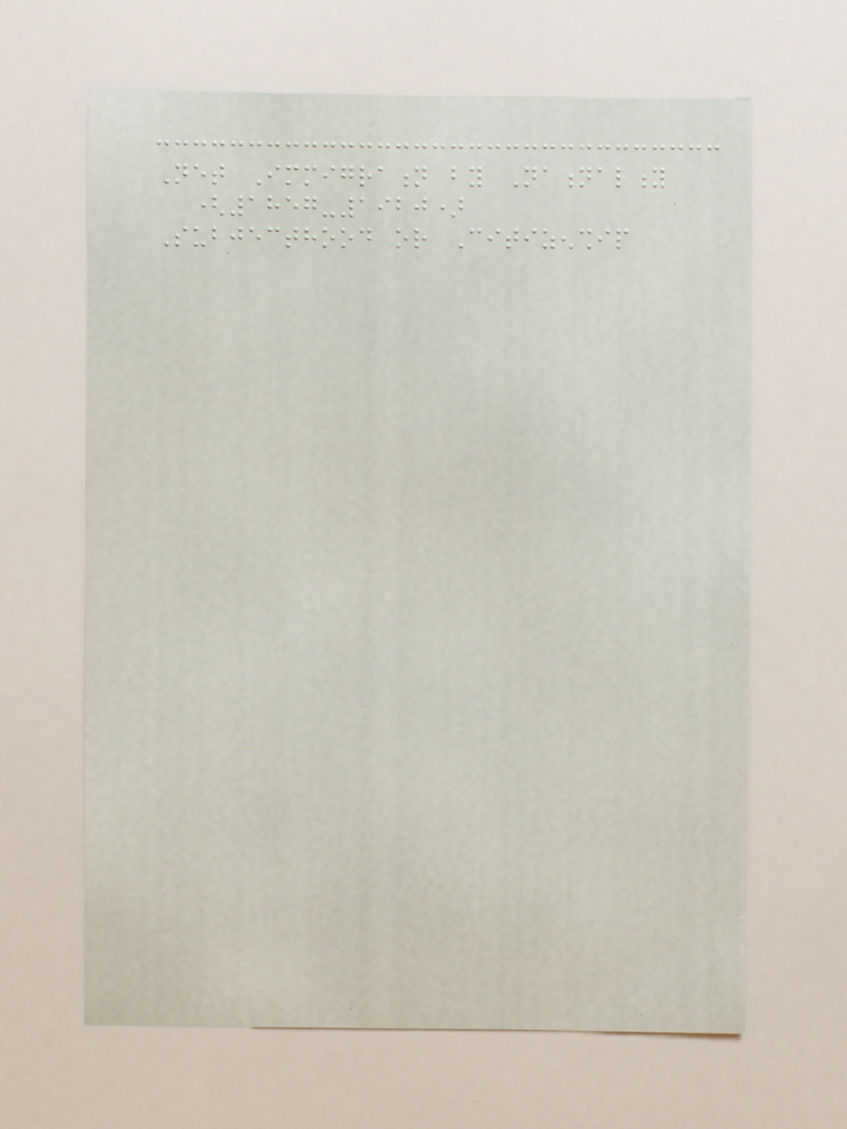Net Immigration by Nationality
(1857-1920)
Subjecthood or Citizenship
